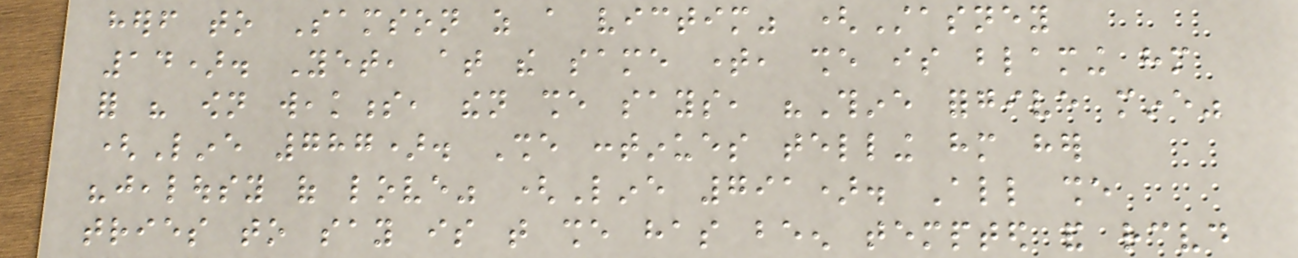herself to Samson as a victim" (Stasney
14). Yet, at the same time, she is blaming him
for his own weakness, then she says, "Thine forgive mine"
(Line 787). She continues telling him her
"jealousy of love" (Line 791). All she
tries to say is that she has been tempted and received
